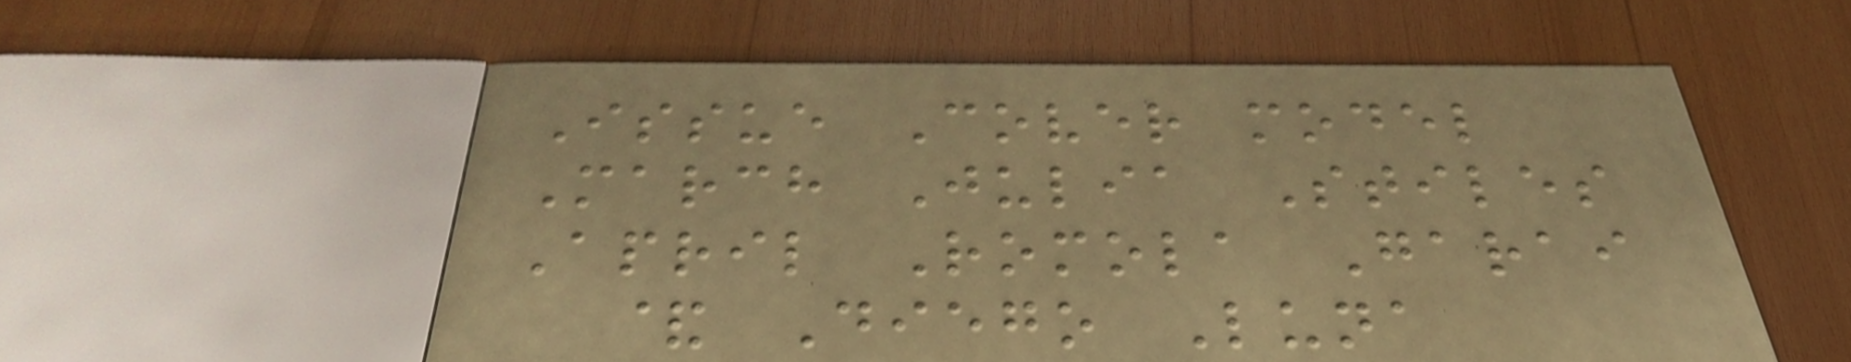Issue Cover model
March Julia Stiles
April Romola Garai
& Diego Luna
